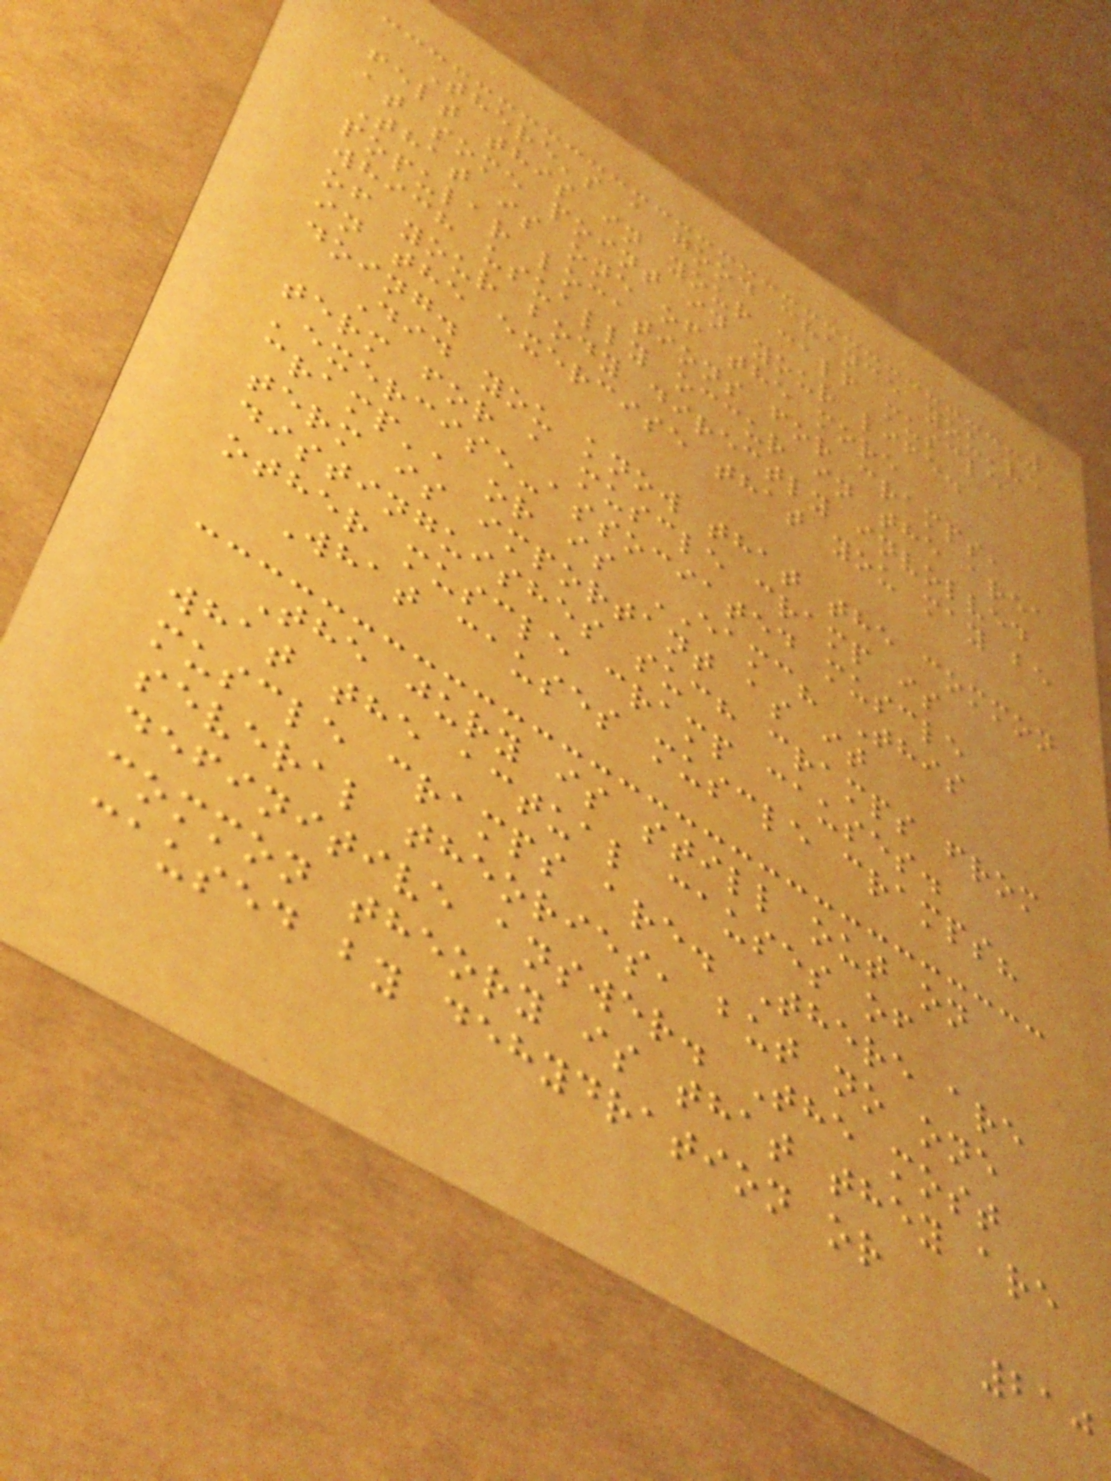There's a good chance you've
felt this in your calf muscle
at some point in your life.
That is one of the more
popular locations for cramps,
which usually occur in the area
of your body directly involved
in the exercise that you may be
doing.
Did you know that the common
term for a muscle cramp is
'exercise-associated muscle
cramp', or is EAMC? This
term is important as it
distinguishes such cramps from
other muscle cramp causes.
What causes muscle cramps?
The jury is still out on
what the actual causes of
muscle cramps are. There are
several theories, but no one
definitive answer. The most
common theory is that they are
caused by dehydration or
210
